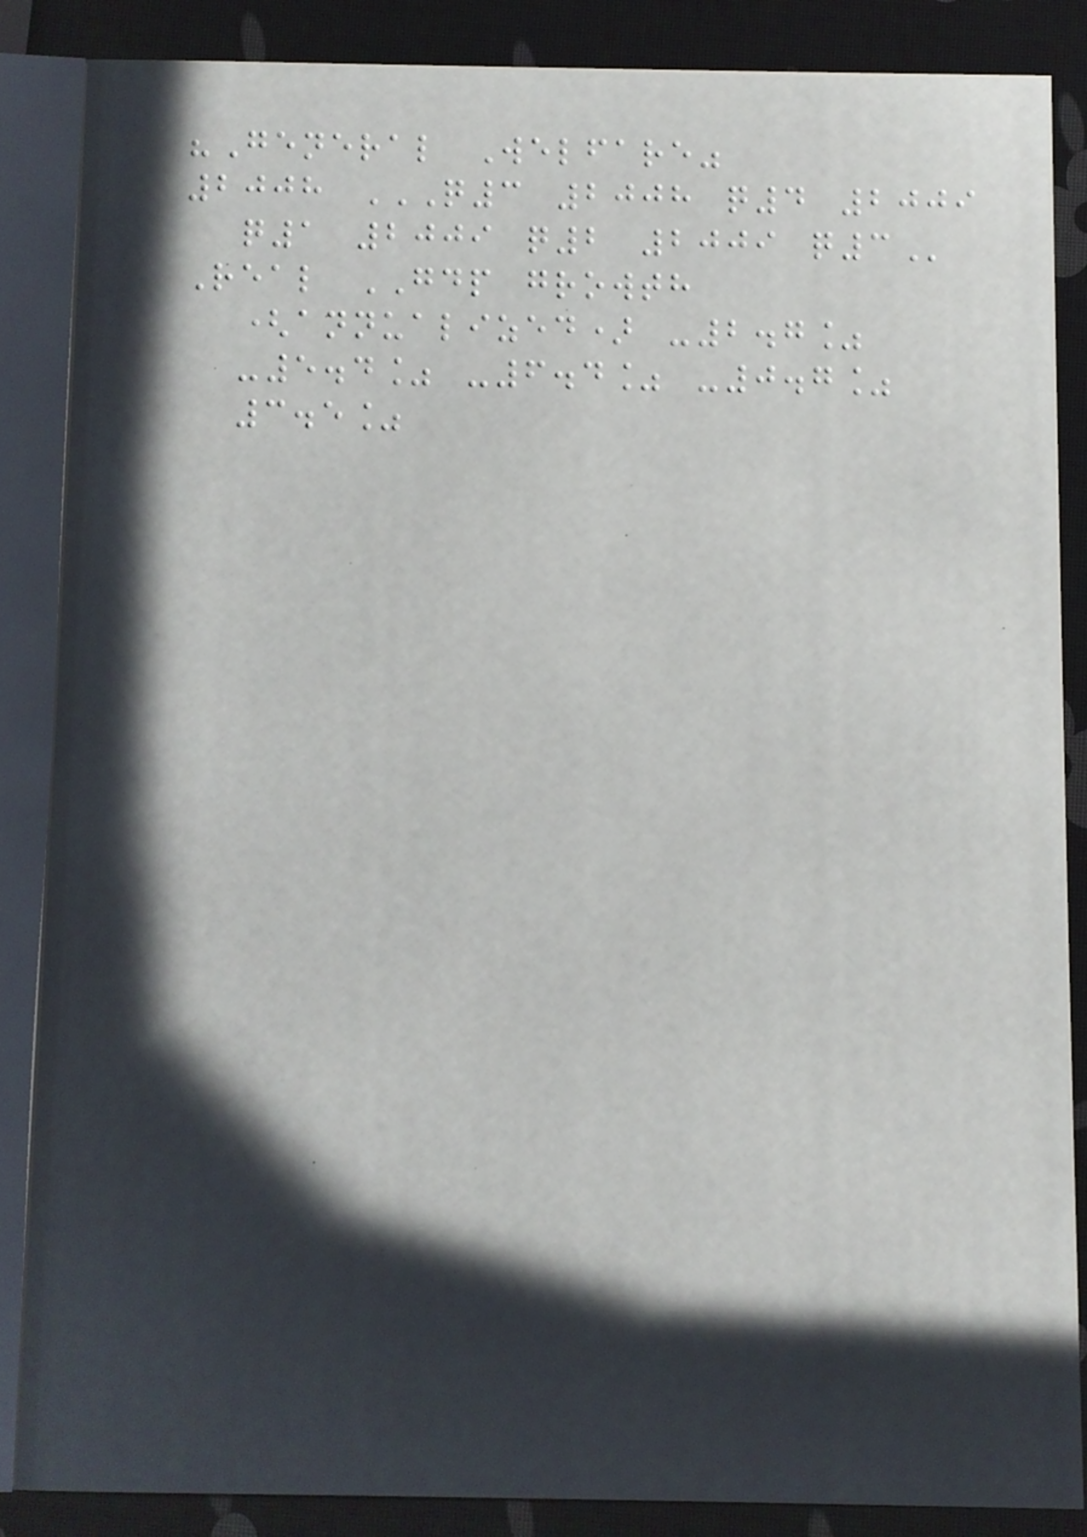"General Welfare"
2008 Q3 2008 Q4 2009
Q1 2009 Q2 2009 Q3
Real GDP growth
(annualized) -2.7%
-5.4% -6.4% -0.7%
3.5%
